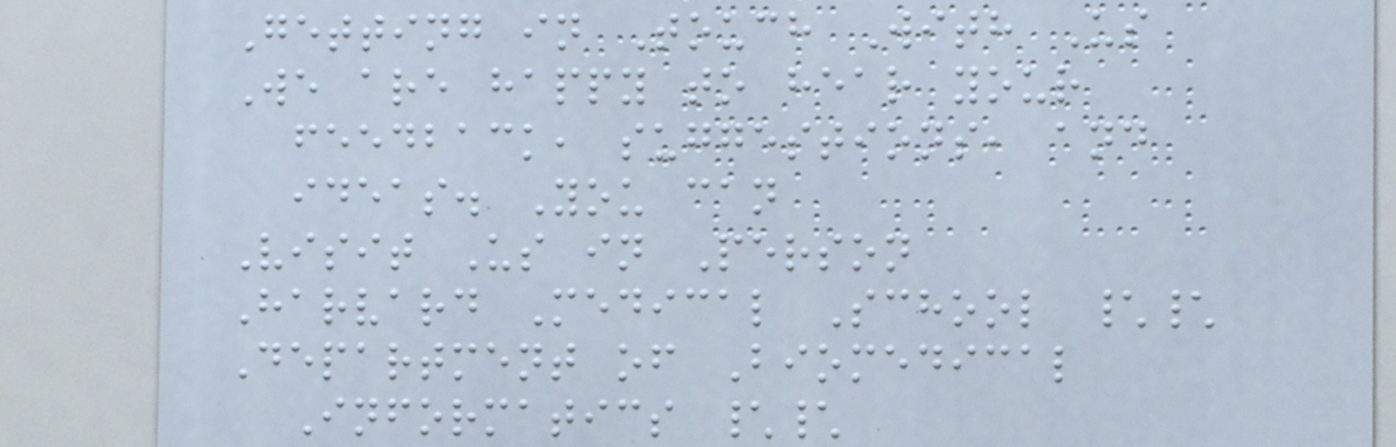Getting in Touch With Us
We are happy to hear your
feedback, suggestions, and
ideas. You can
Visit Us in Person
Harvard Medical School \\
Department of Biomedical
Informatics \\
